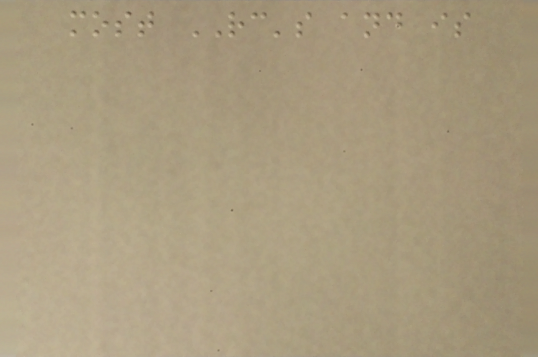most RC's and is
